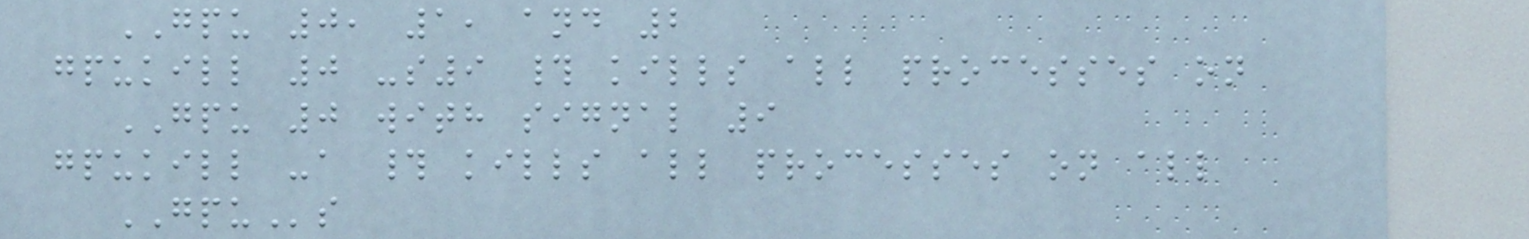GPU 0, 1, and 2
gpukill 0 -s9 # kills all processes on
GPU 0 with signal 9
gpukill -a # kills all processes on all
GPUs
